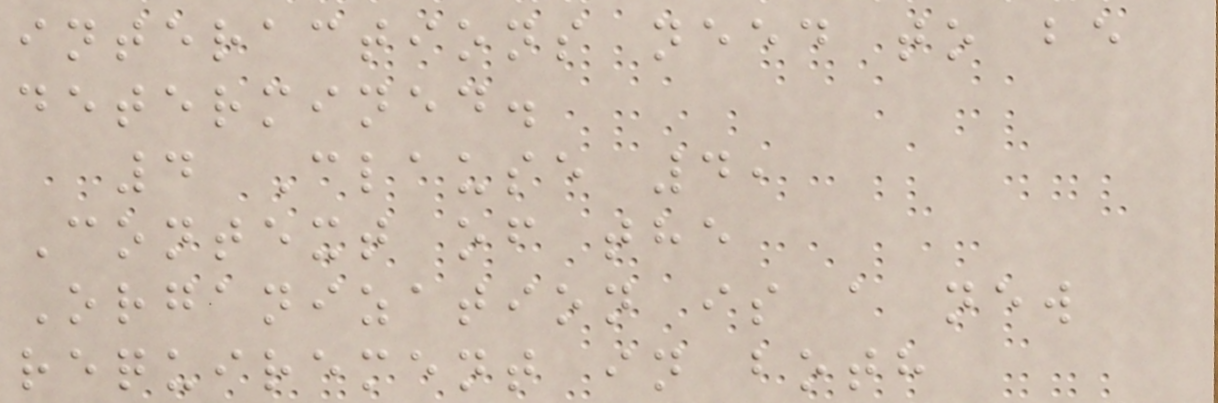interactions need to be
determined.
4 Clause 4,
Context of the
Organization is a new
requirement in both
